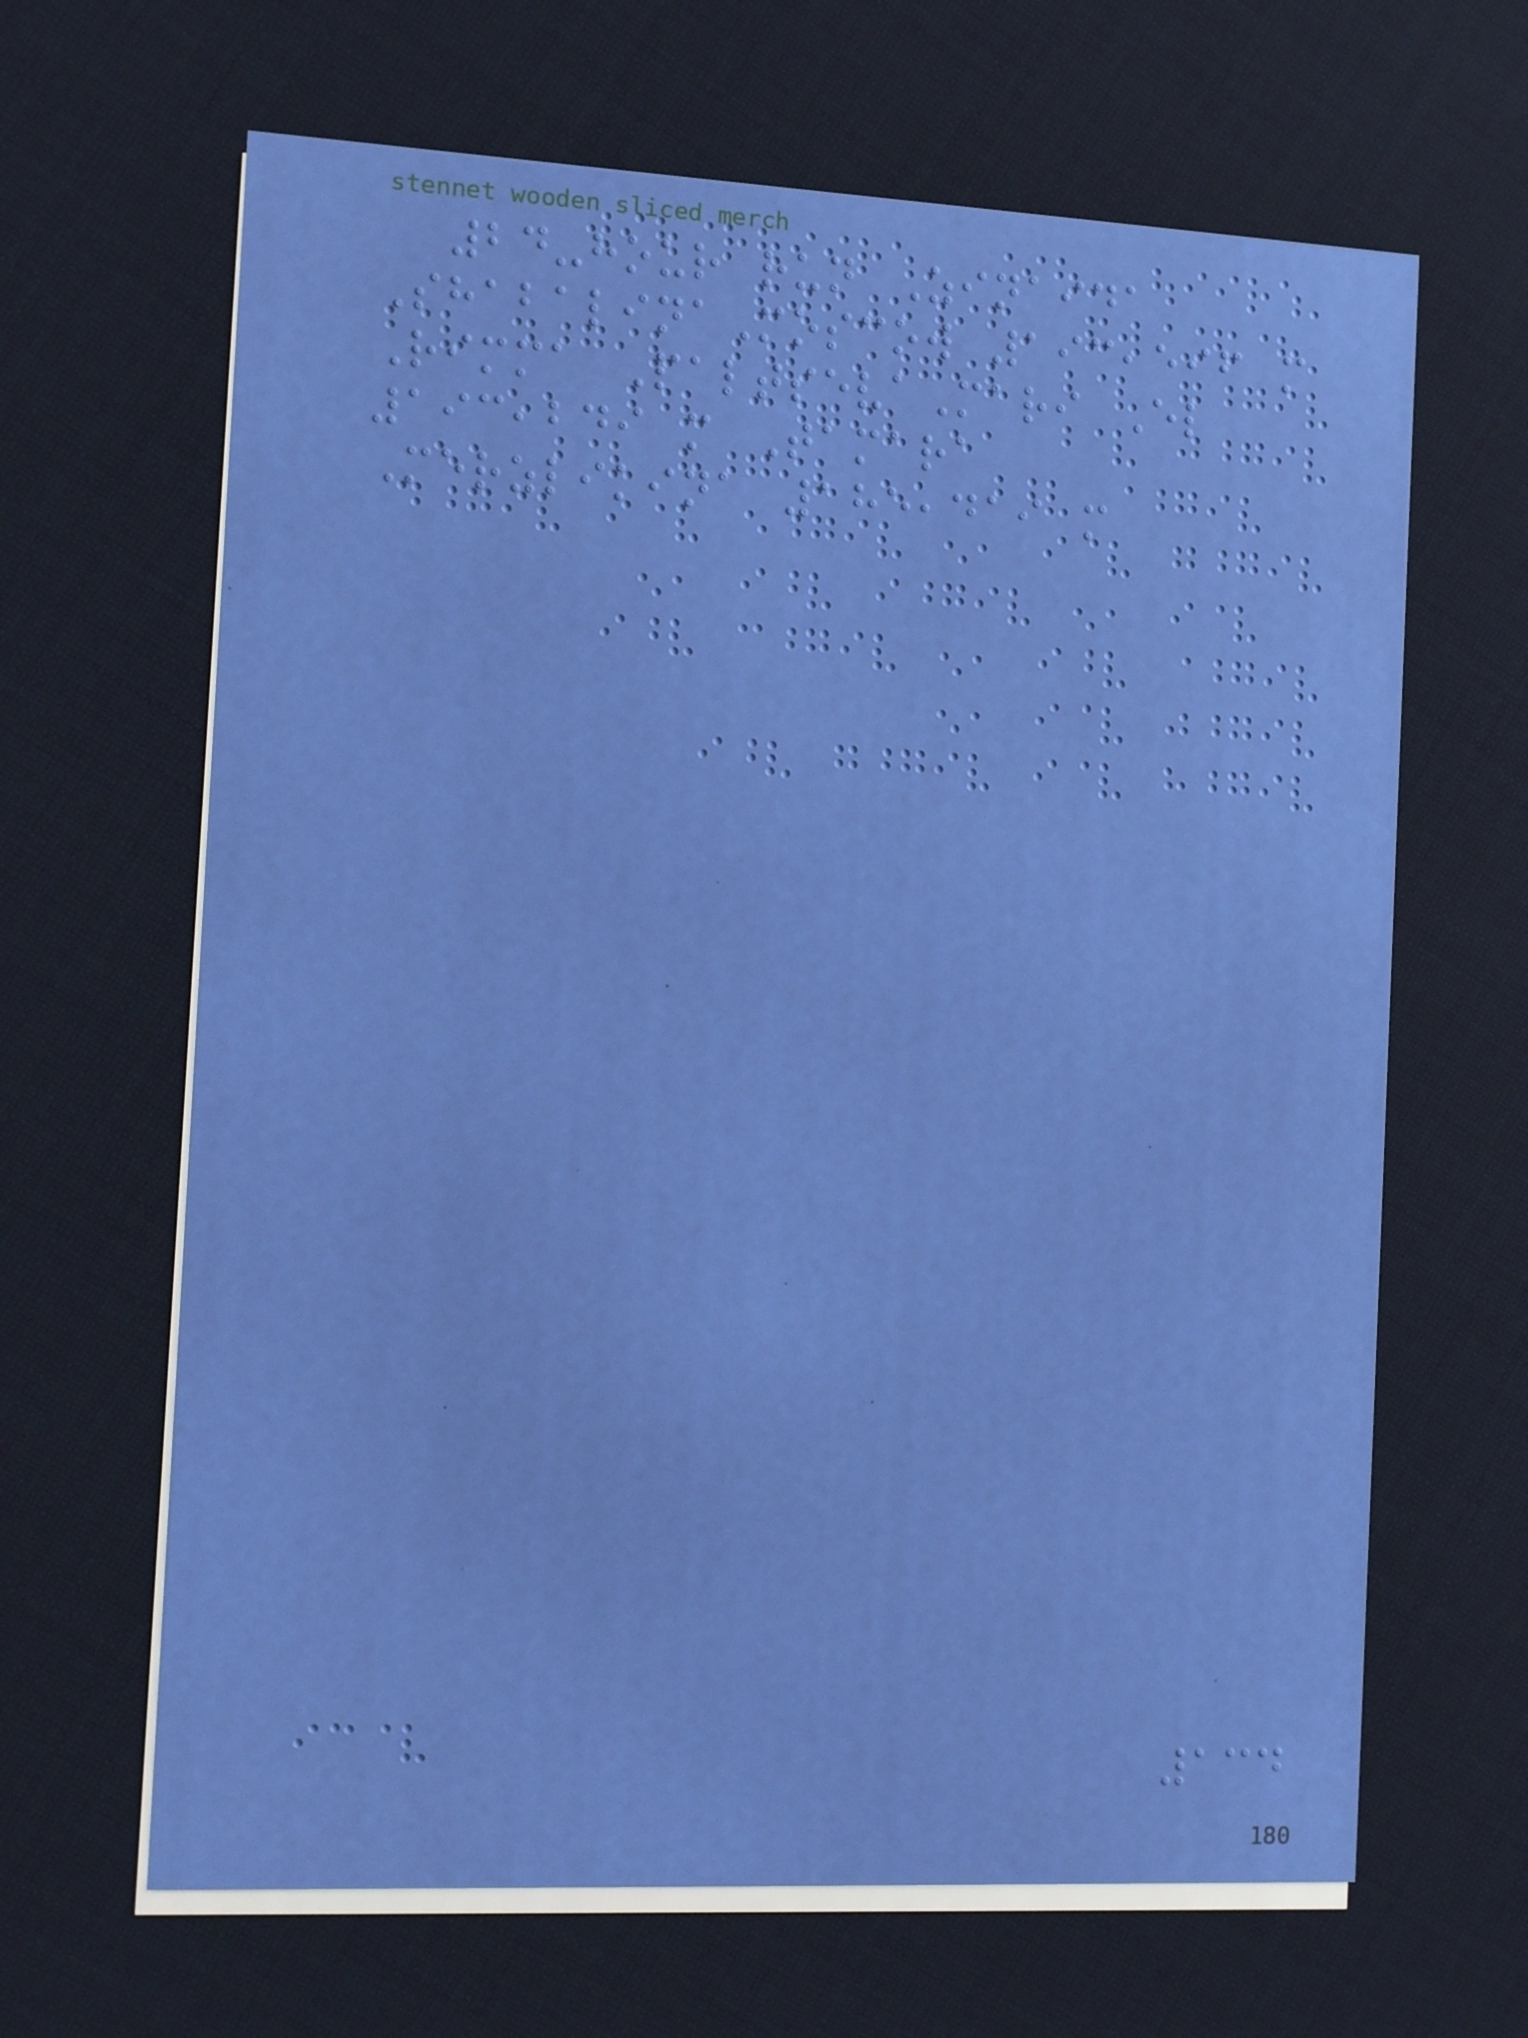24-hour run Zinaida
ShabalinaMoscow 193,596 m
Rimma PaltsevaMari El
193,249 m Tamara
Merzlikina 185,419 m
134
